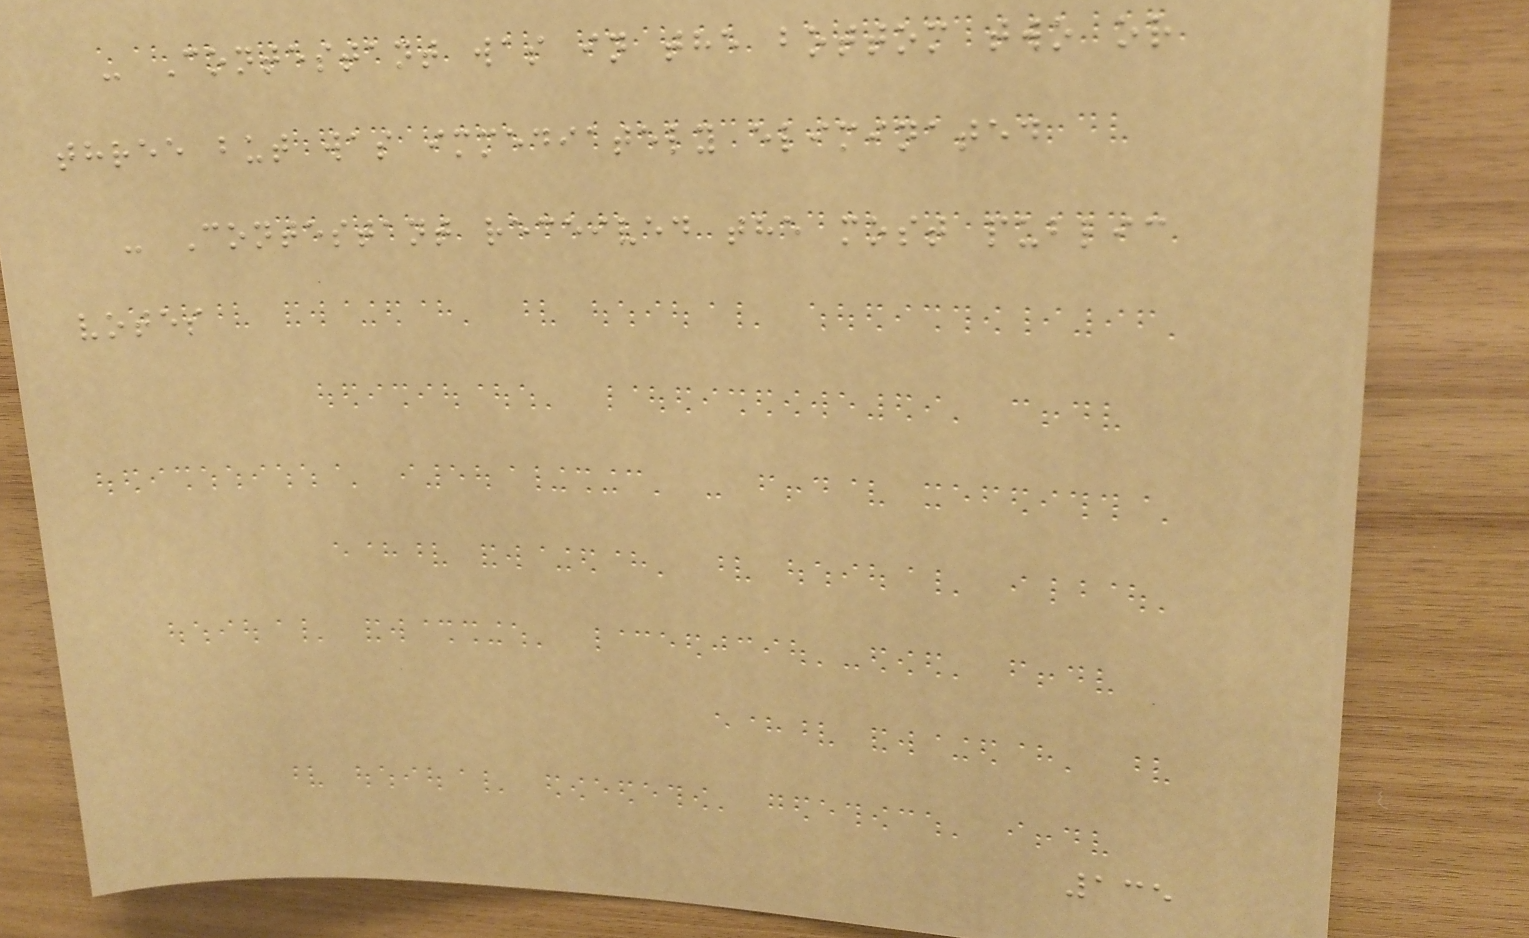- Contestant was in the bottom two or
three but was immediately eliminated
- Contestant received the most public
votes
135
